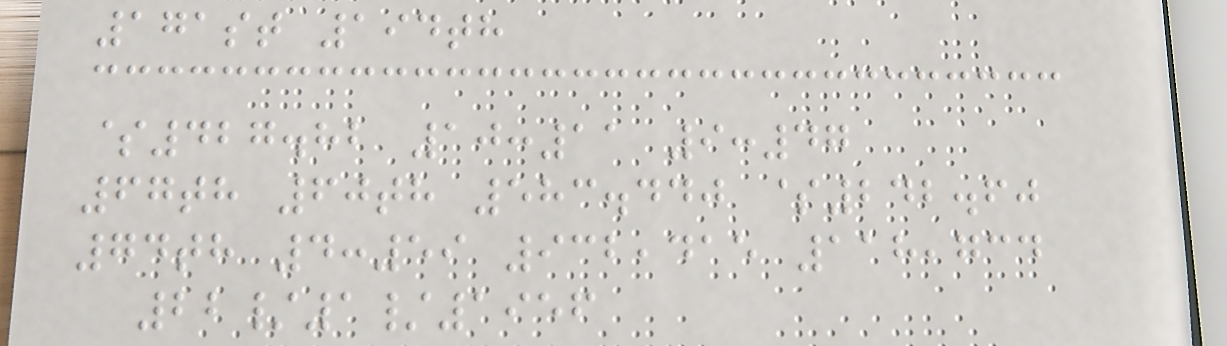171st 194th
$427.82 10:11 9:47
67th 60th 583.440 $242.60
74th 4:59 932,415 118,734
22/1/1956
